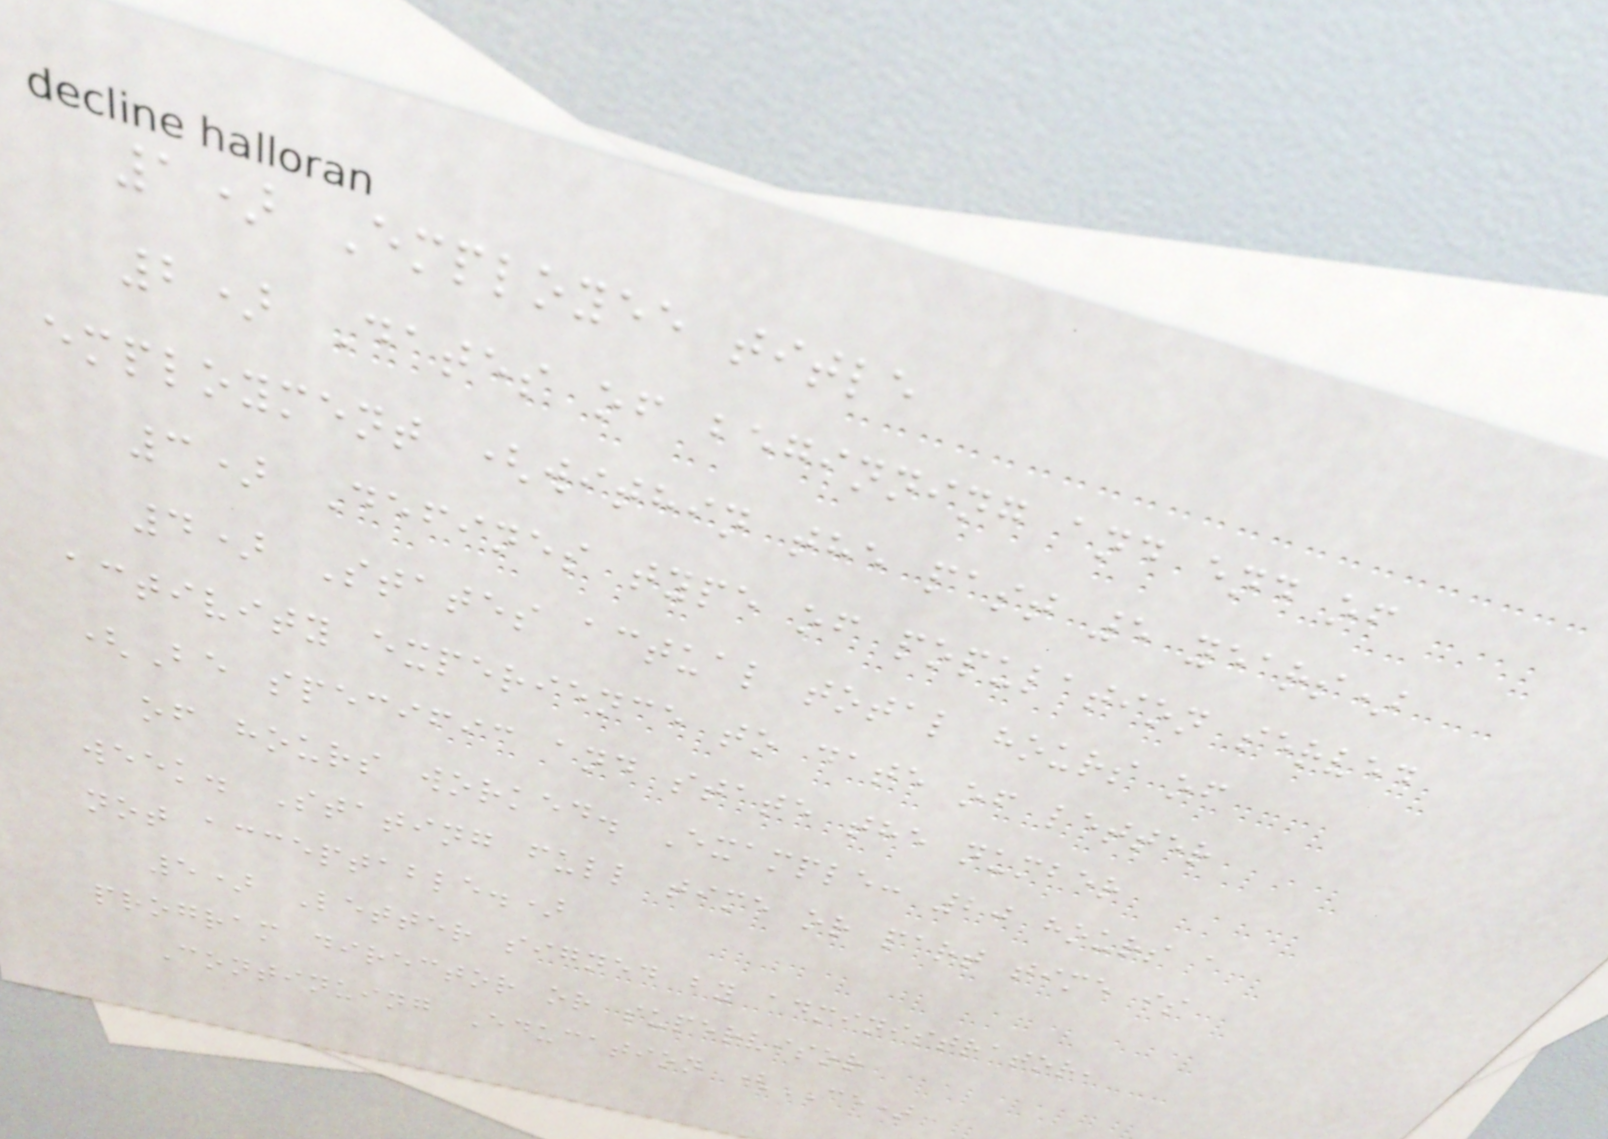1) Employee title
2) Dates of beginning and end of
employment (within the past 5 years)
3) Defines type of population served
4) States actual total hours of
activity experience to date of letter
(Be specific and state the number
of hours worked. Example: 20 hours a
week. Stating full time or part time is
not acceptable.)
5) Letter signed by administrator,
program director or supervisor
Continuing Education (CE)
